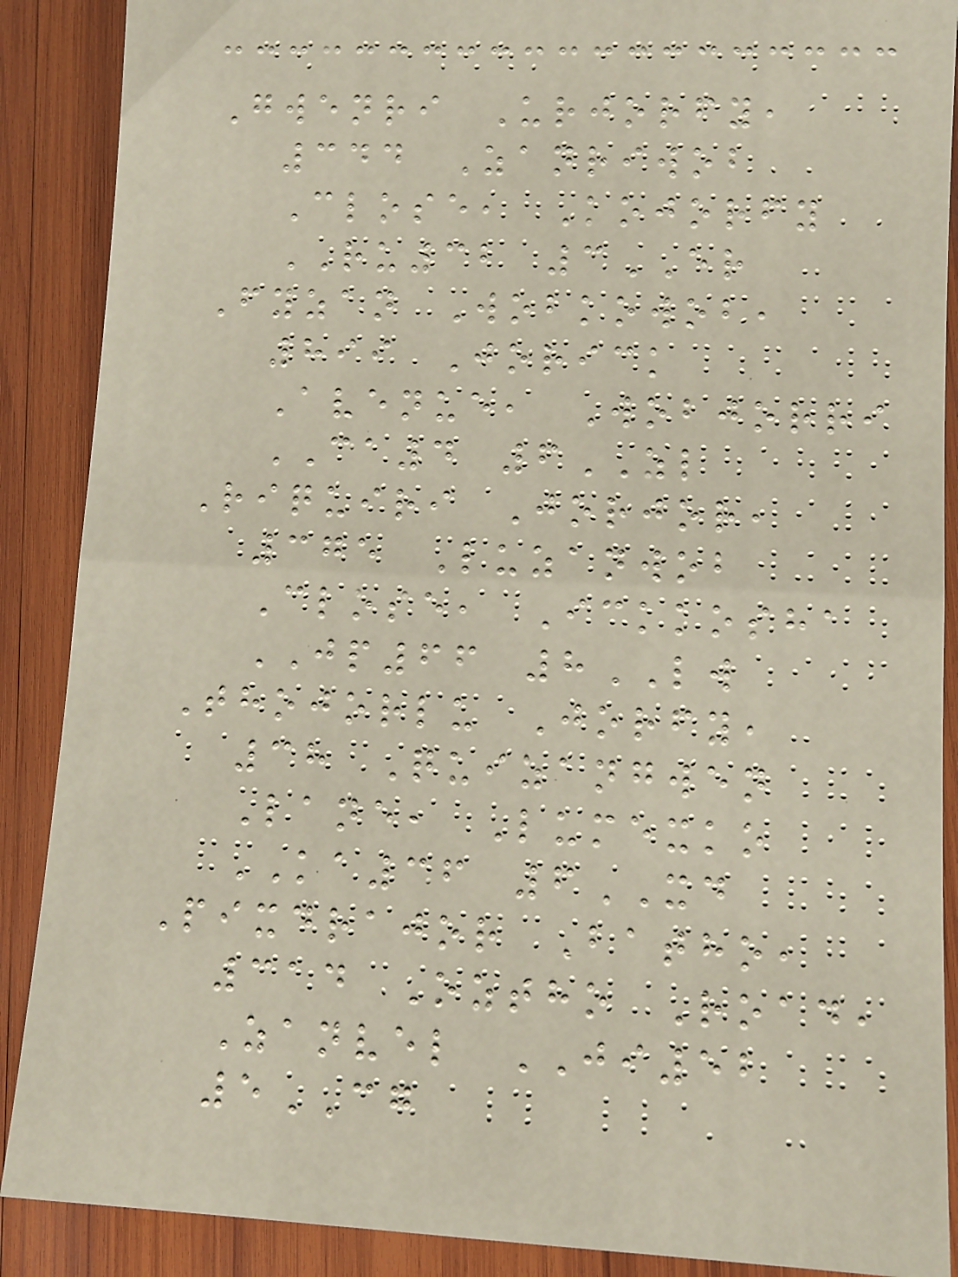Gwenri Urjorfy,
344 Zanriwob
Close, Kojorfy
RU32 3ER
Fyzan Wobkowob,
899 Jorick
Avenue, Wobjorri
CA4 6ZL
Riquiri Jorjor,
375 Luzanwob
Close, Ickkosha
JP66 8LW
Thojorlu Jorfy,
38 Quizangwen
Lane, Lumexko
KA36 6XD
Pixdrajor Batho,
314 Oztho Road,
Zanvel JI52
5CG
